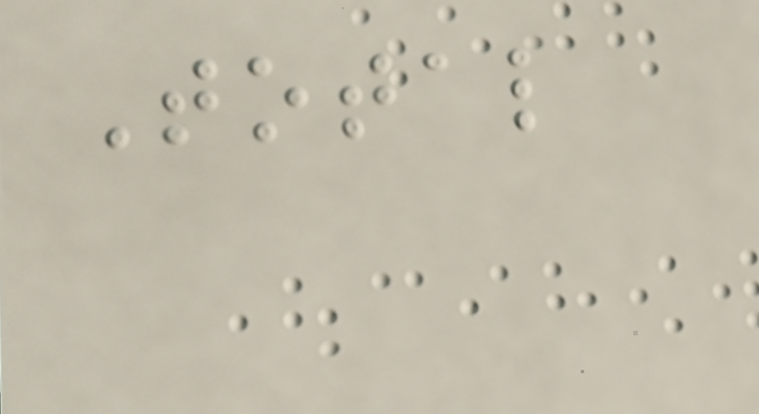Total
